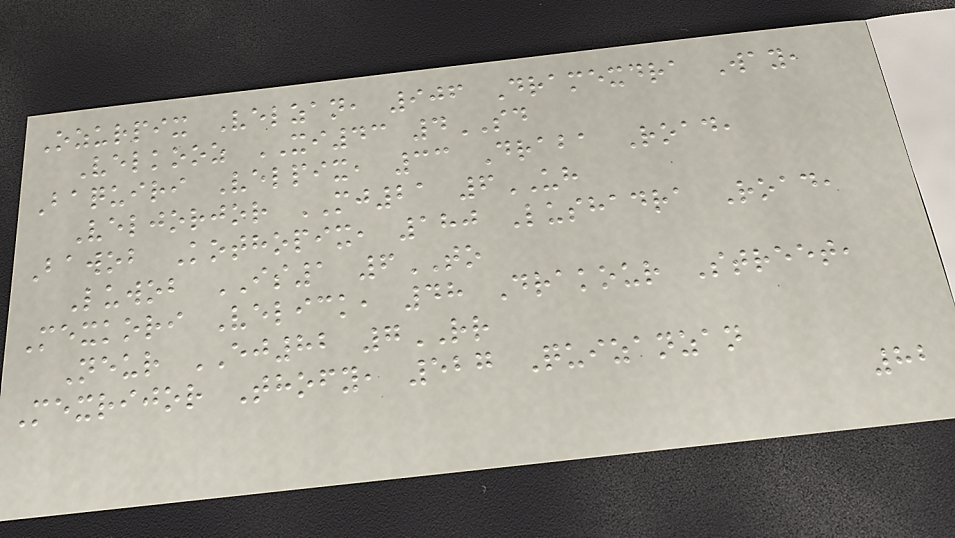Ozurpix Velzan, 906 Dramexdra Way,
Velkooz XI43 4SD
Baquiri Velpix, 33 Draba Road,
Veljorjor MJ21 6UH
Bawob Kothopix, 180 Lushadra Road,
Luwob IS1 6TO
Mexkori Velick, 48 Drakour Street,
Neur EJ82 7RR
Mexrijor Thofy, 527 Quizanzan
82
